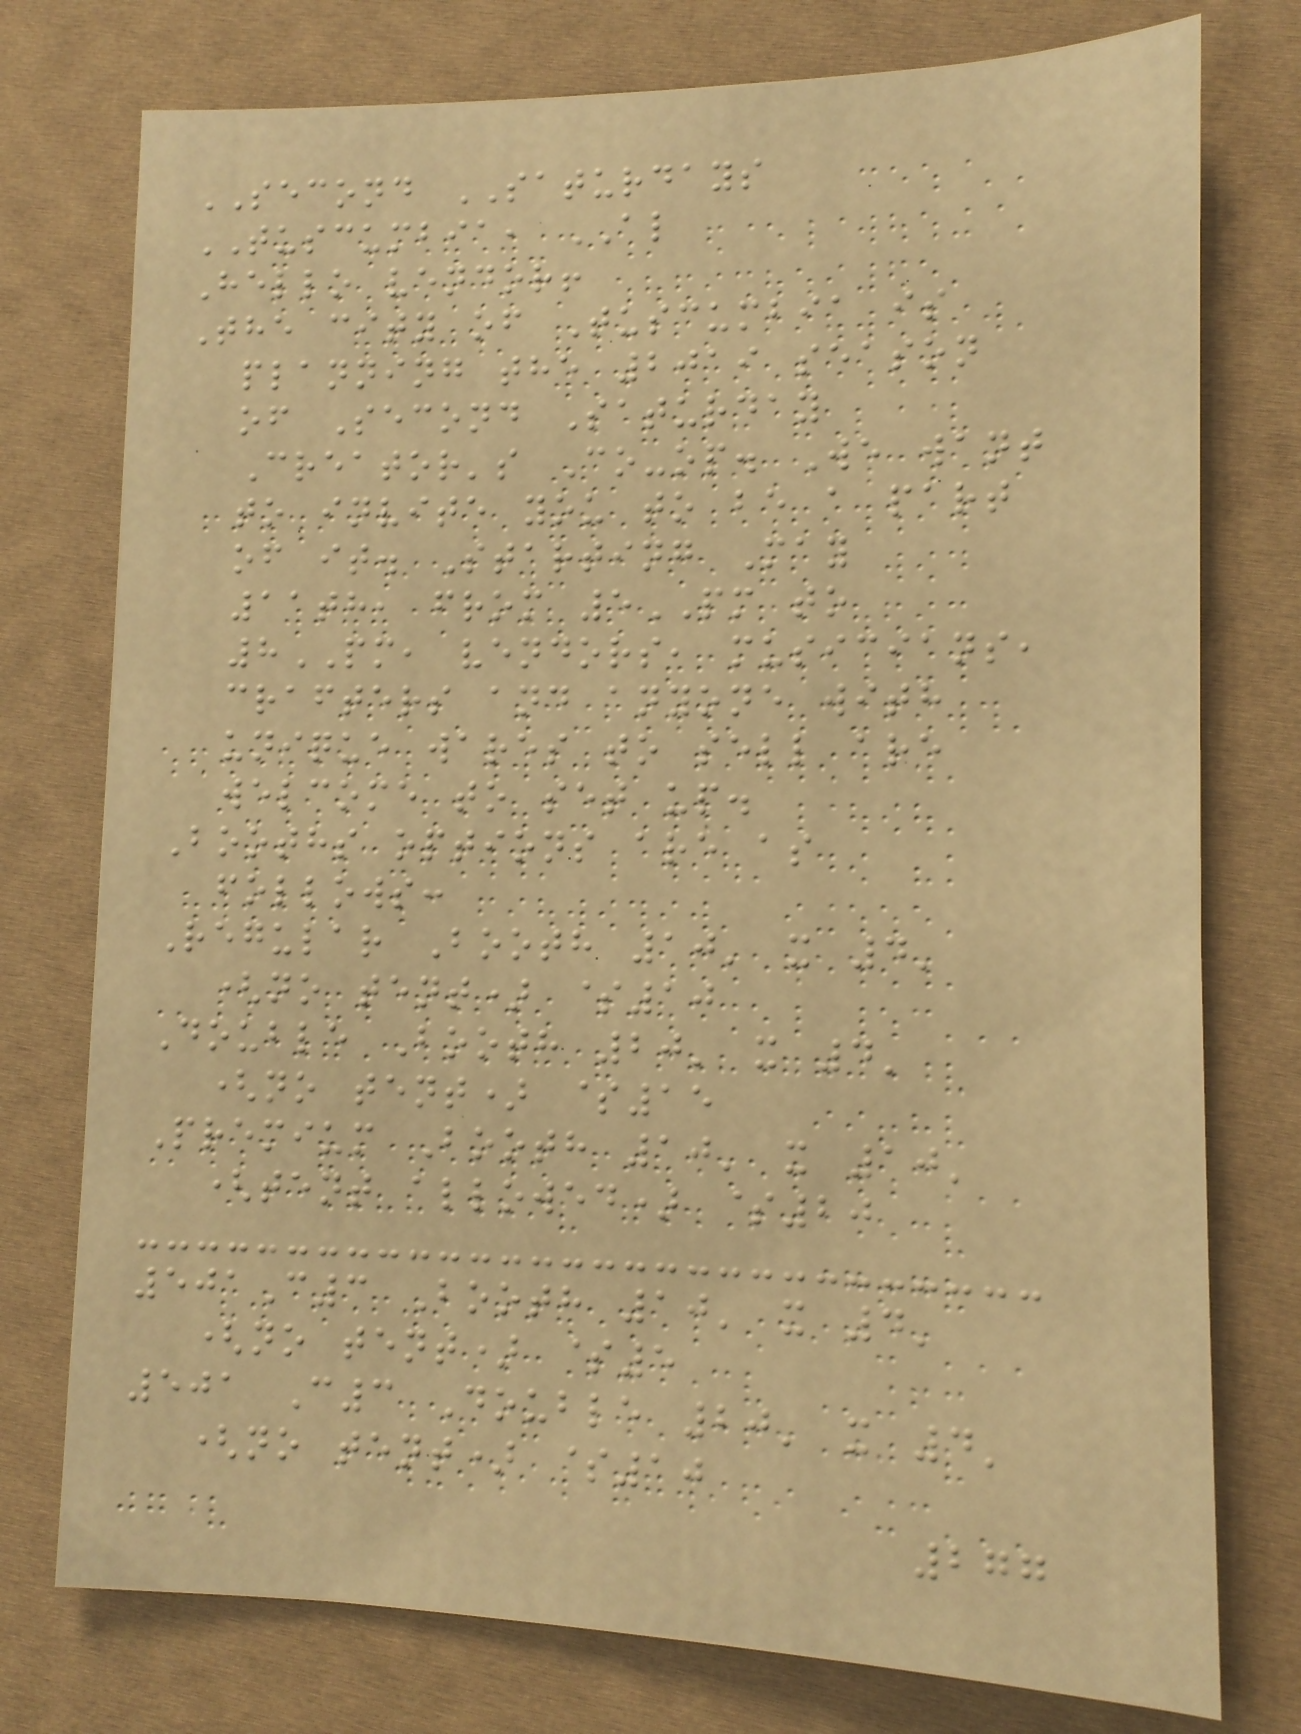SECOND SATURDAYS
TUSCUMBIA, AL
Hello vendor!
The city of Tuscumbia is
planning the 2019 season
of Second Saturday
Creator's Co-op. We want
to invite you to be a part
of it. Starting May
11th, from 5PM to
8PM, vendors, musicians,
crafters and anyone with
unique wares to sell are
welcome to set up.
Booths options are as
follows:
Regular Booth 10' x 4'
(no tent) $10
Double Booth 20' x 4'
(no tent) $15
Premium Booth 10' x 10'
(tent allowed) $20
501C3 Booth 10' x 4'
(no tent) $5
501 C3 Double 20' x 4'
(no tent) $10
277
